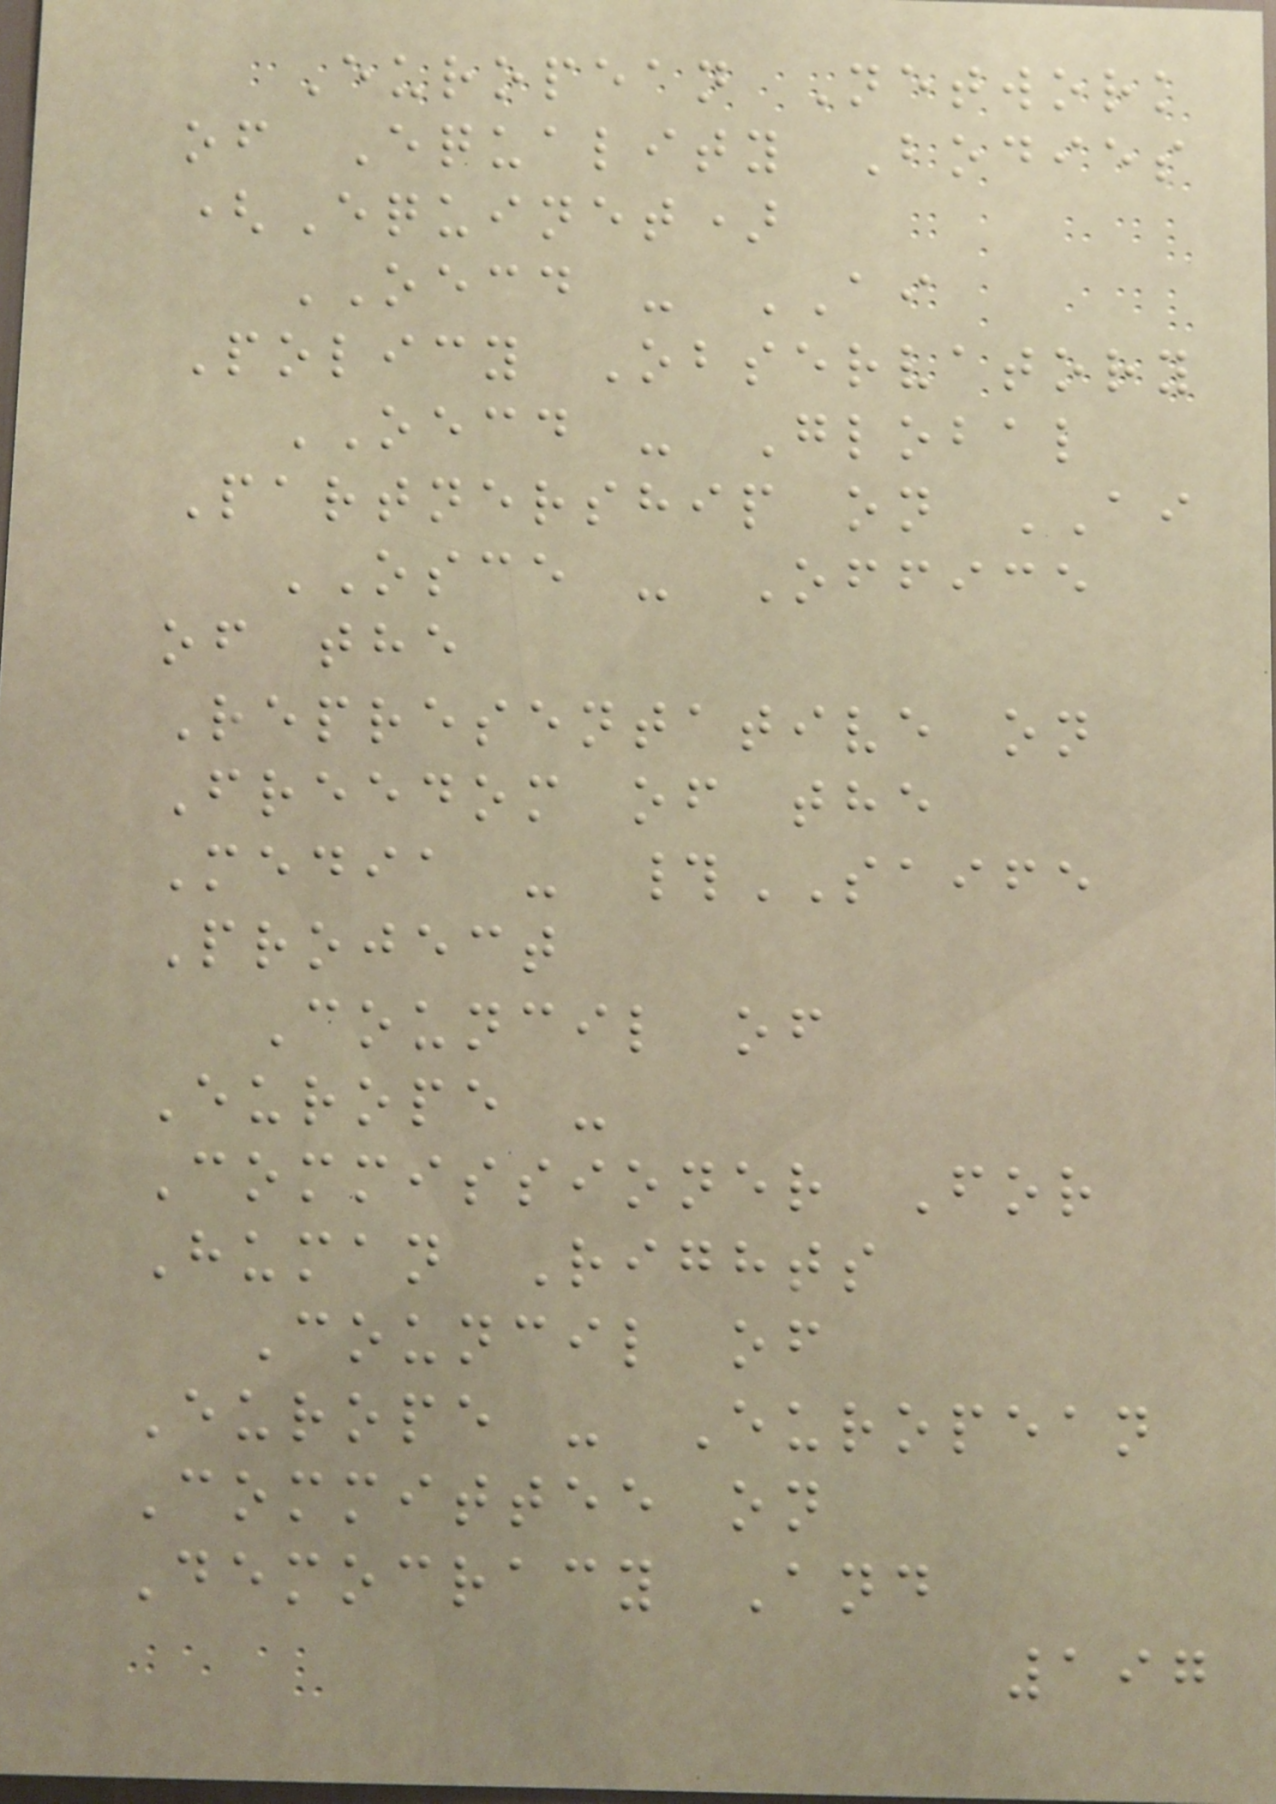European Network
of Equality Bodies
(Equinet)
OECD - AI
Policy Observatory
OECD - Global
Partnership on AI
OSCE - Office
of the
Representative on
Freedom of the
Media - #SAIFE
Project
Council of
Europe -
Commissioner For
Human Rights
Council of
Europe - European
Committee on
Democracy And
197
